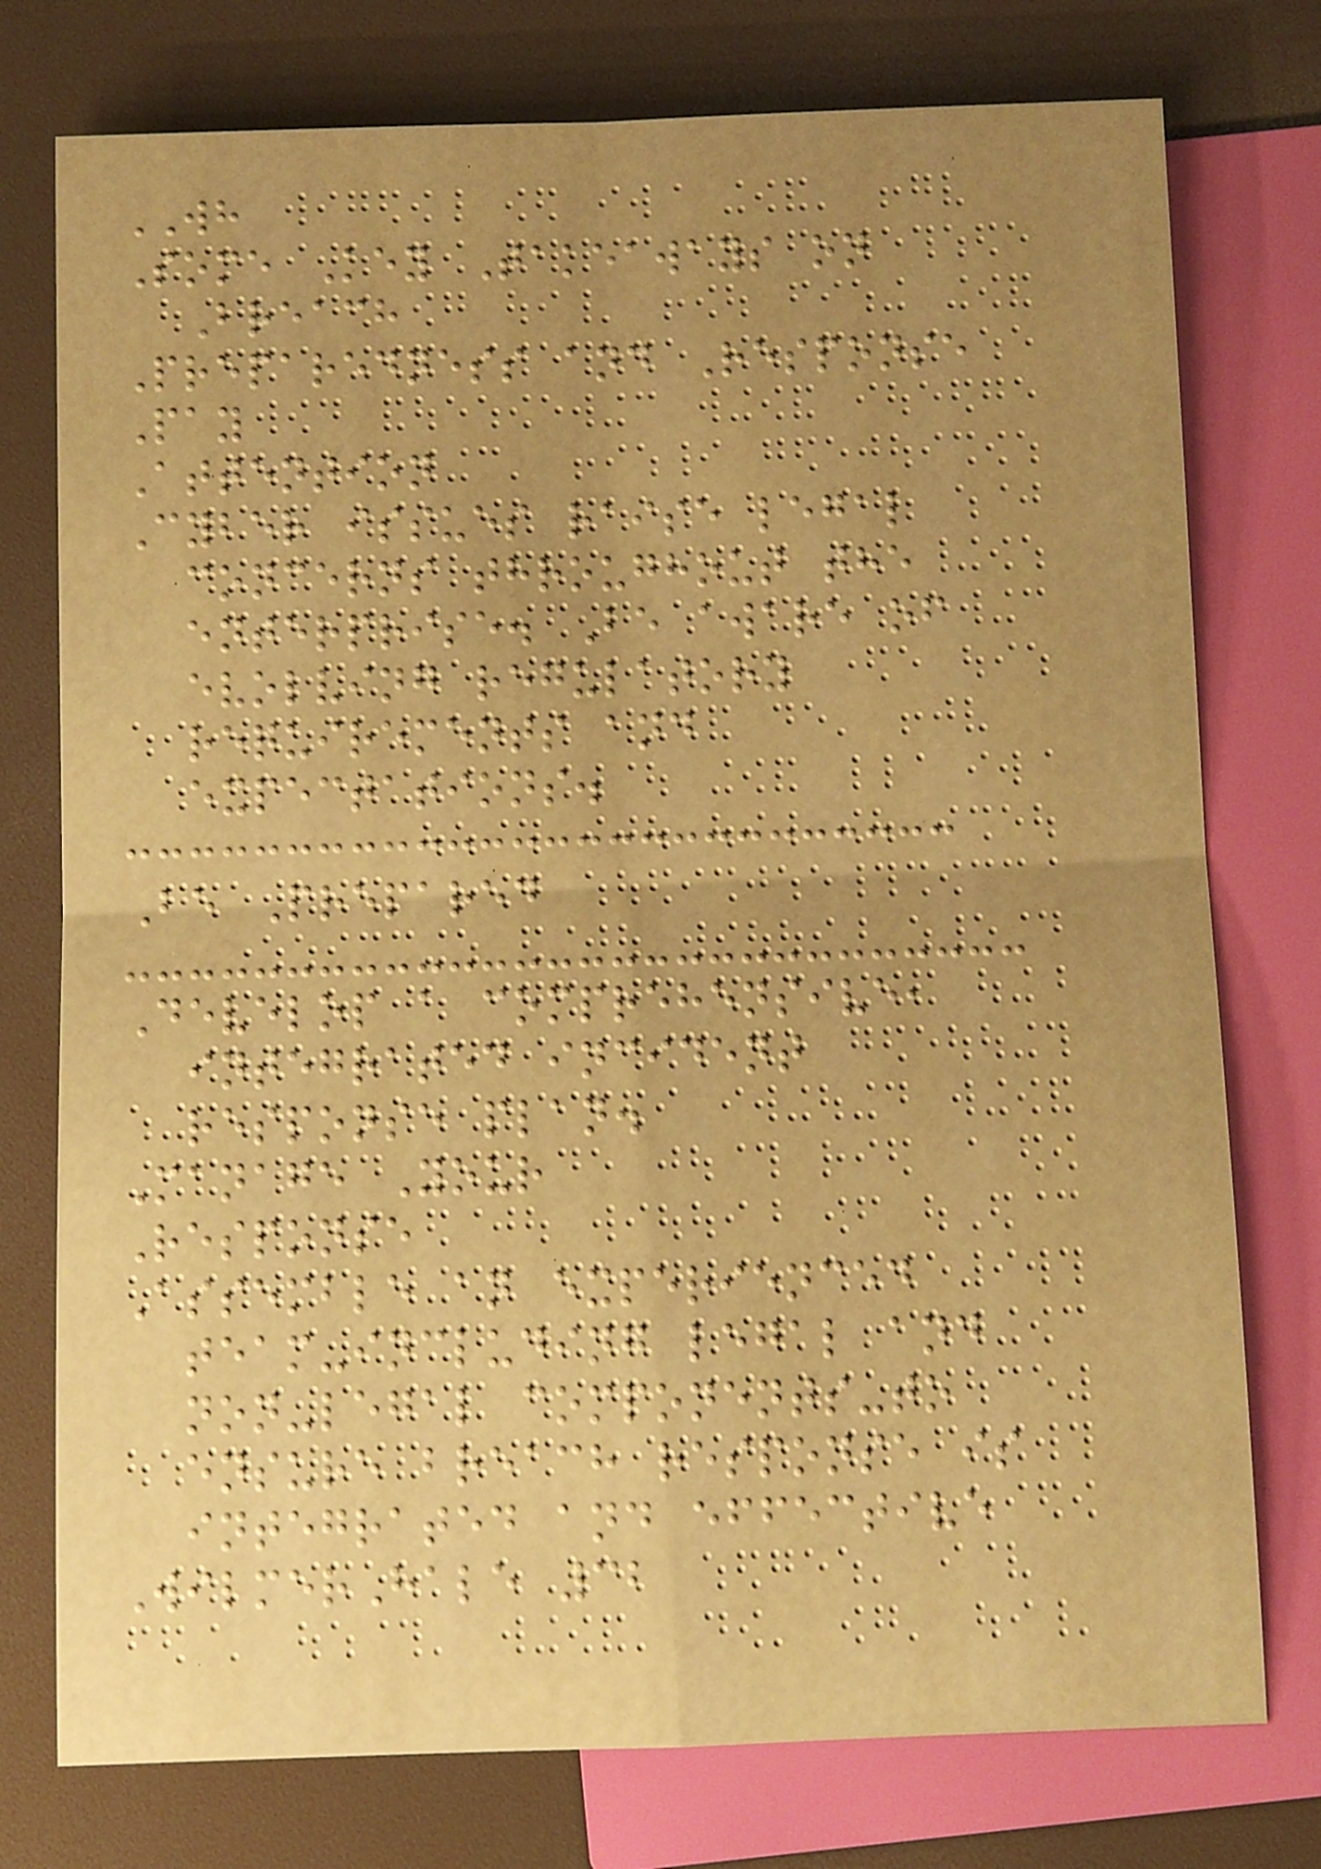WH
Some Key Takeaways on
Breach
Preparedness and Response
Pay
Attention
Cyber issues raise legal
concerns throughout the
enterprise. Be aware of
evolving regulatory
requirements and
expectations.
Be Prepared
Develop a comprehensive,
integrated incident
response plan.
Manage Your
Response
Assemble an experienced
team-including legal and
non-legal components-to
ensure breach response is
integrated and effective
WilmerHale 32
